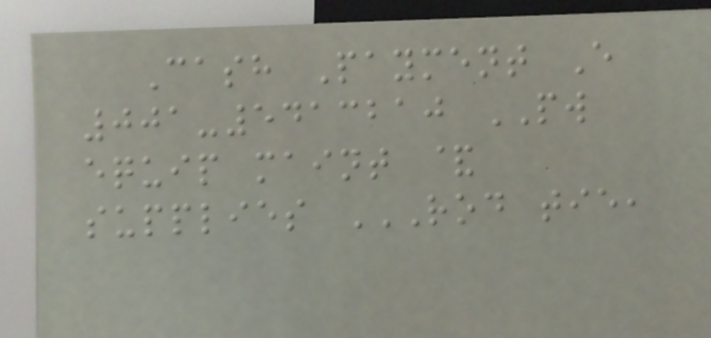Cash Payment E
001-5413210 PW
equip maint &
supplies ROD TIE,
